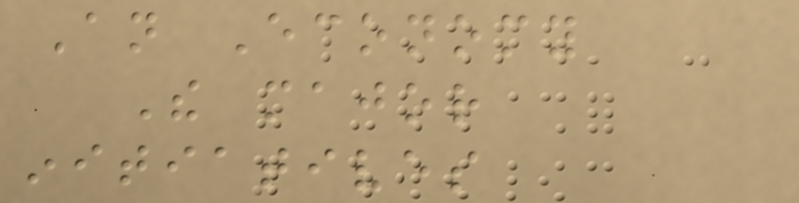An Economy
The major
initiatives
